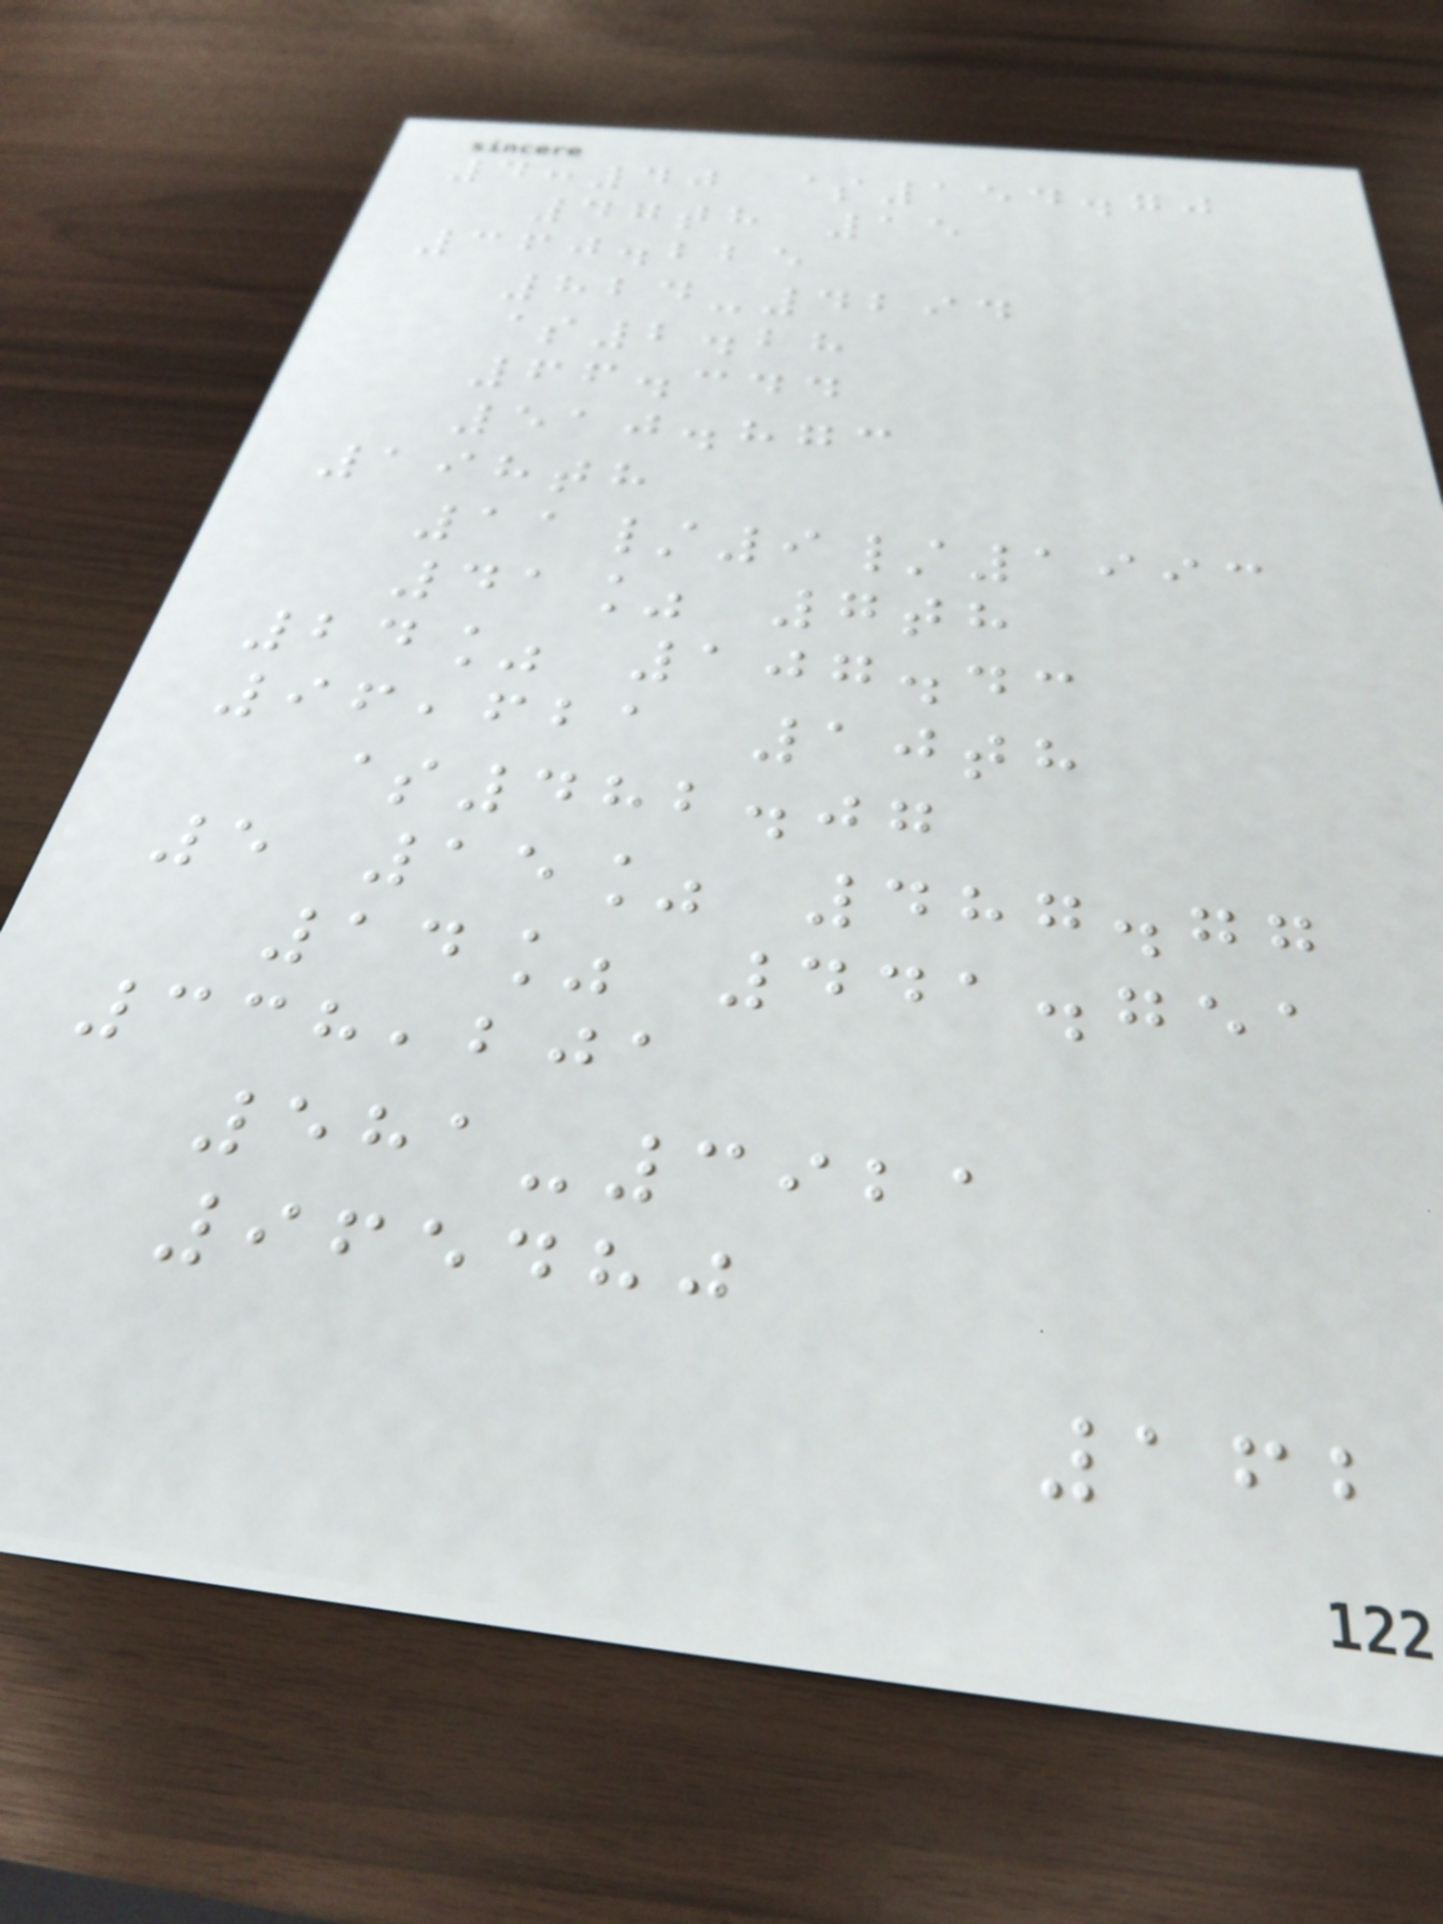4:40 $154.70
47th 15
360.225
824-4294
$2.28
66.344
510.873
198th
11/9/1993
41% 7th
24% 107.43
96,621 10th
$482.07
5 15% 487.77
14% 441.751
338,201
581-3921
965480
162
